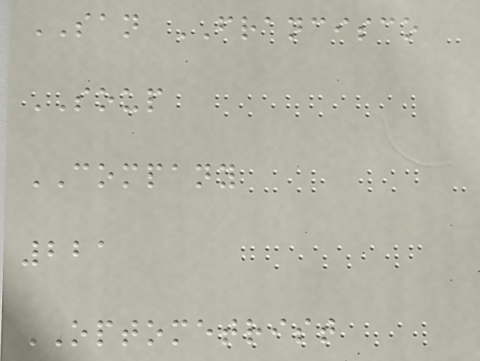SAN FRANCISCO
SOUP
COMPANY
221
OPTOMETRIST
